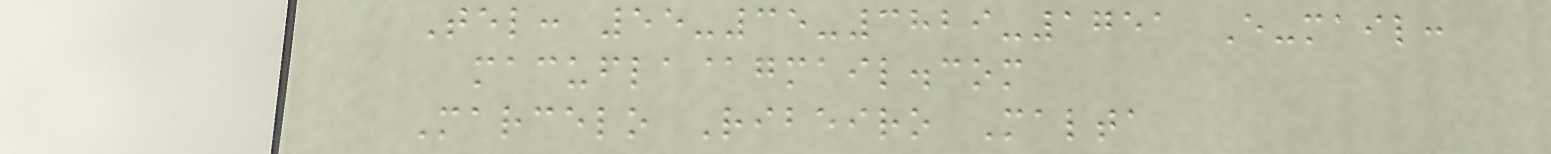Tel: 55-35-3829-1751 E-mail:
macufla@gmail.com
Marcelo Ribeiro Malta
